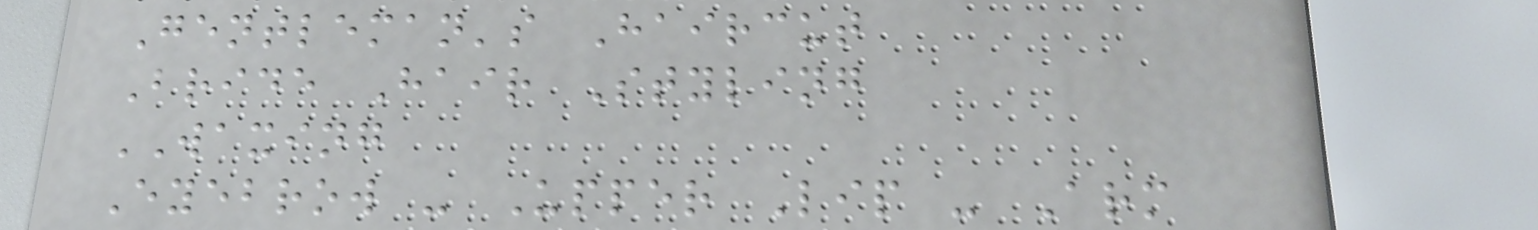Gentleman's Haircut
Bride Hair Styling
WAXING
Eyebrow - Upper Lip - Arm
